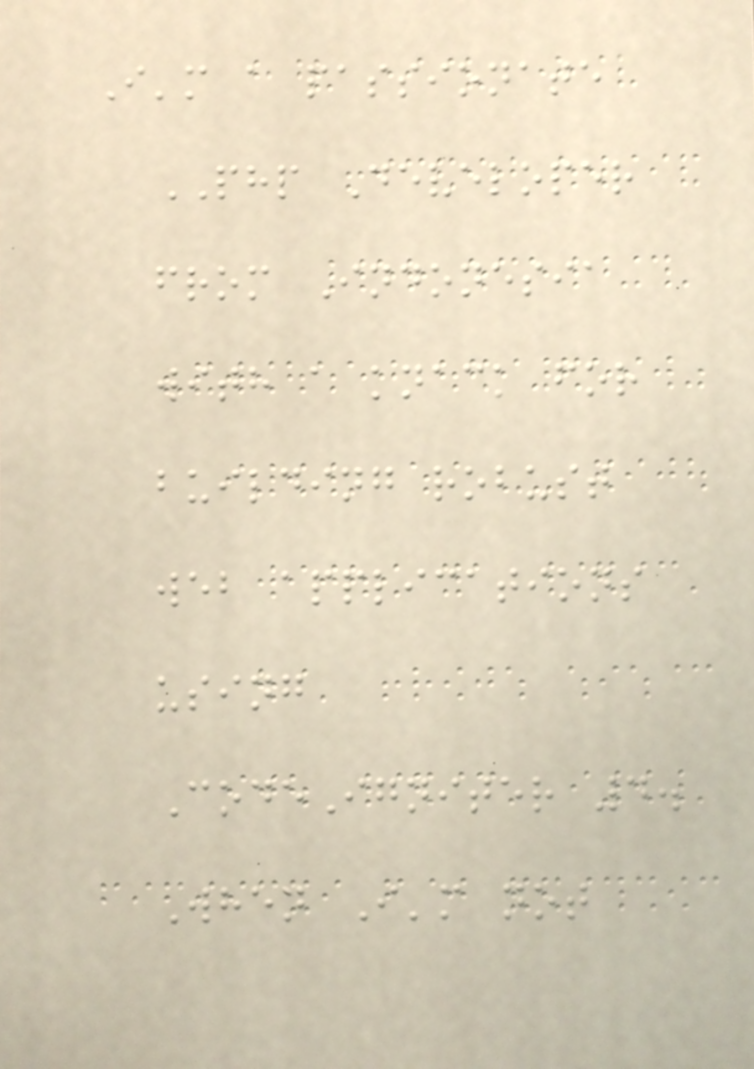I'm a passionate
PHP Developer
from Indonesia
with a knack for
building robust
web applications
using
CodeIgniter 4.
When I'm not
